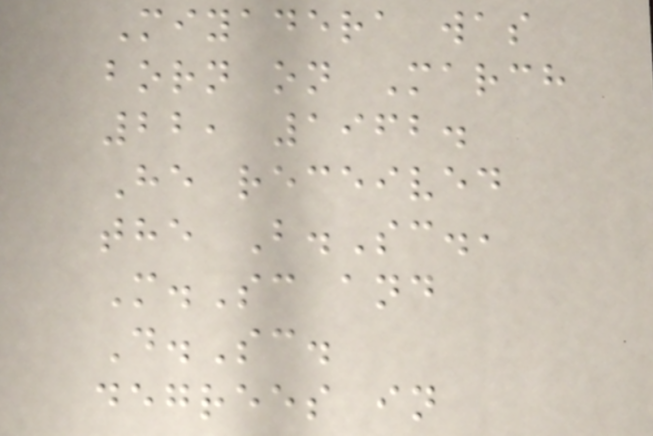Miyadera was
born on March
22, 1962.
He received
the B.Sc.,
M.Sc and
D.Sc.
degrees in
